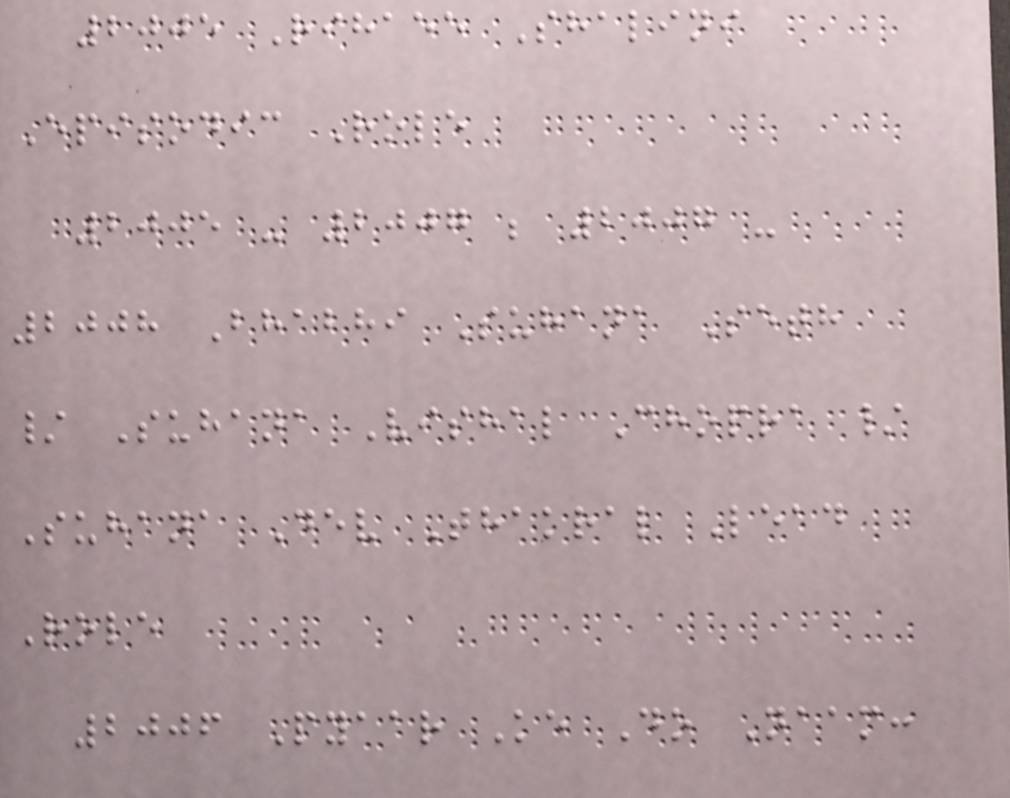2005 Rihaee Shalini
Episodic Role
2005 - 2007 ; 2007 -
2008 Bhabhi Suhana Seth
/ Suhana Vishal Chopra /
Suhana Dev Thakral Lead
Role
2006 Pyaar Ke Do Naam:
